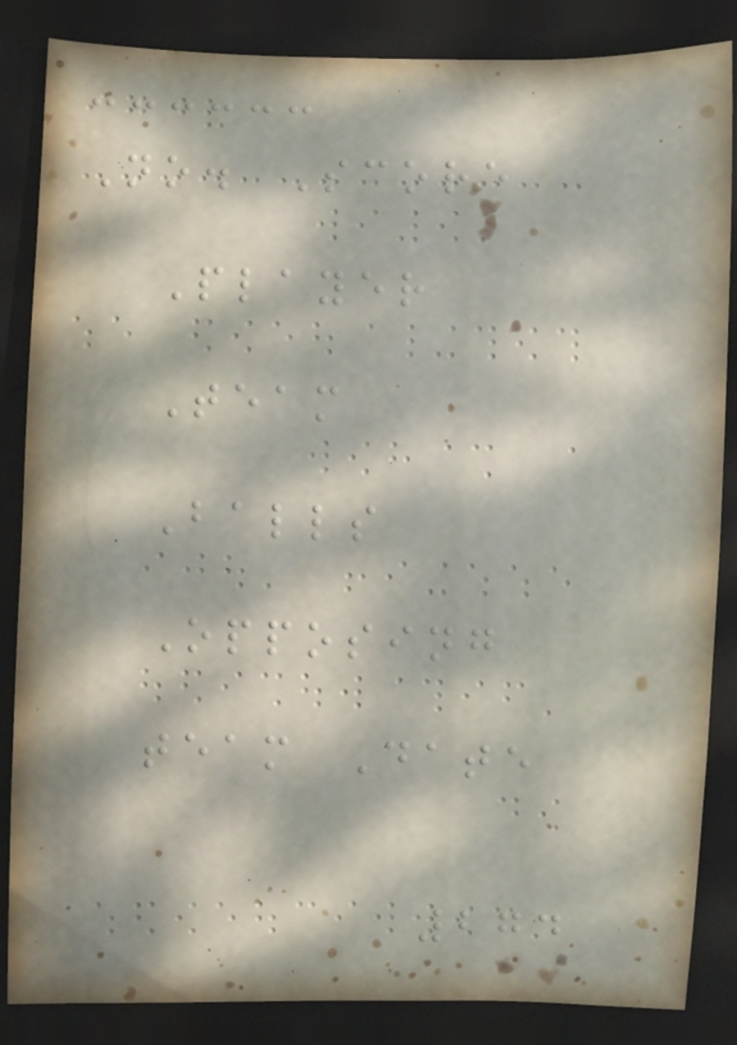No. Score
Player
Team
Balls
Opposing
team Date
274
